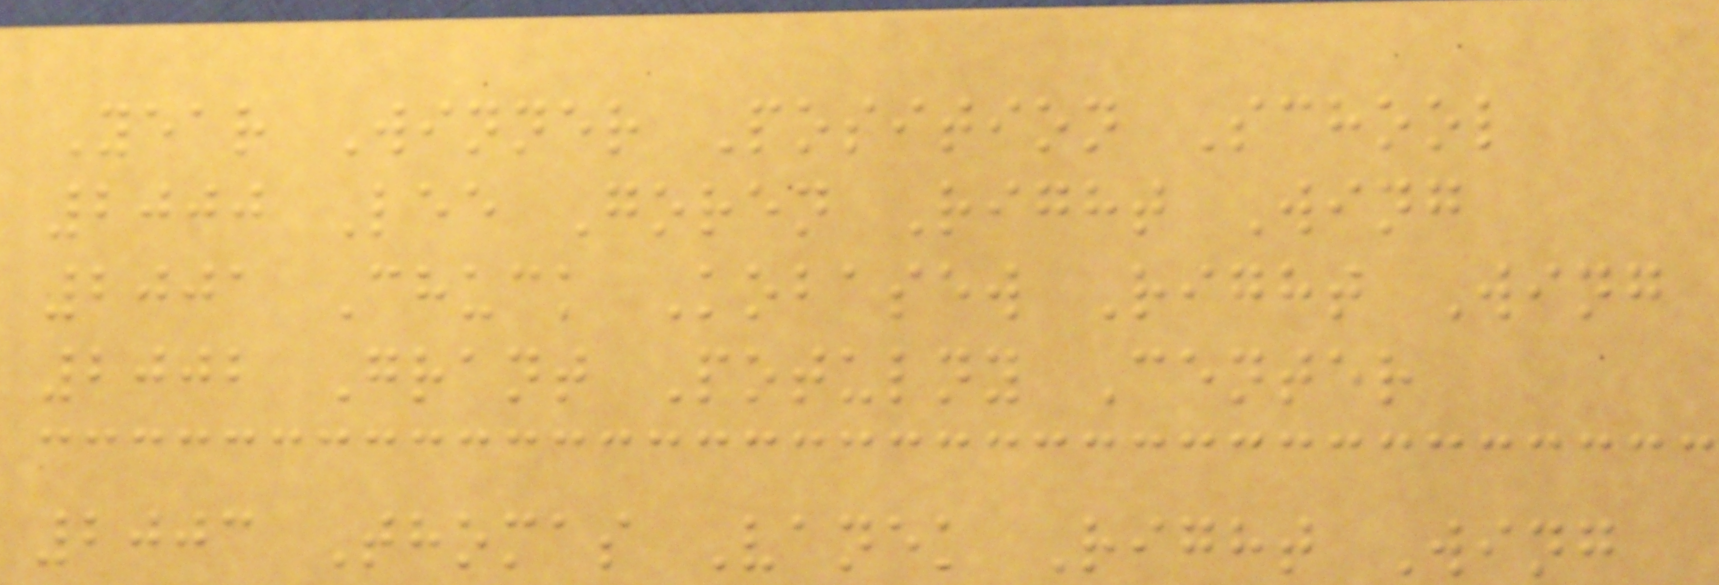Year Winner Position School
2000 Lee Goren Right Wing
2001 Chuck Kobasew Right Wing
2002 Grant Potulny Center
2003 Thomas Vanek Right Wing
